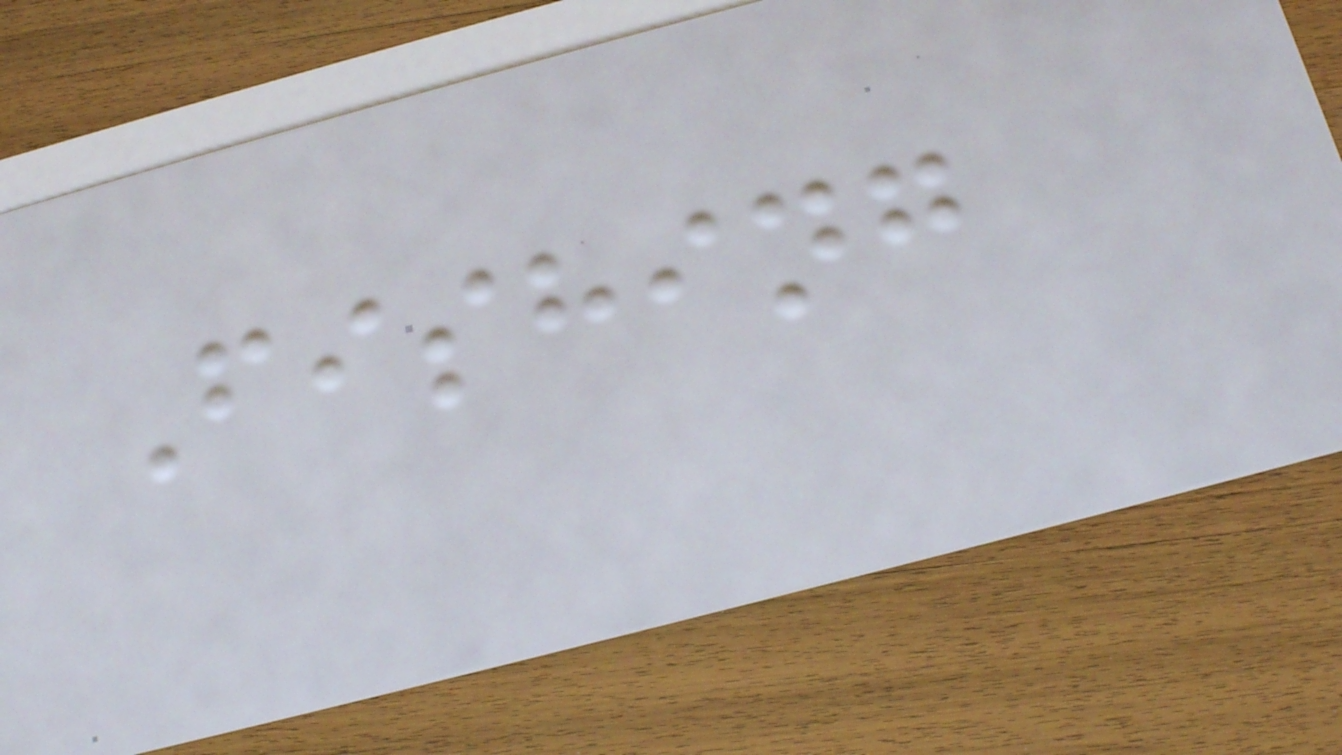Fishing
